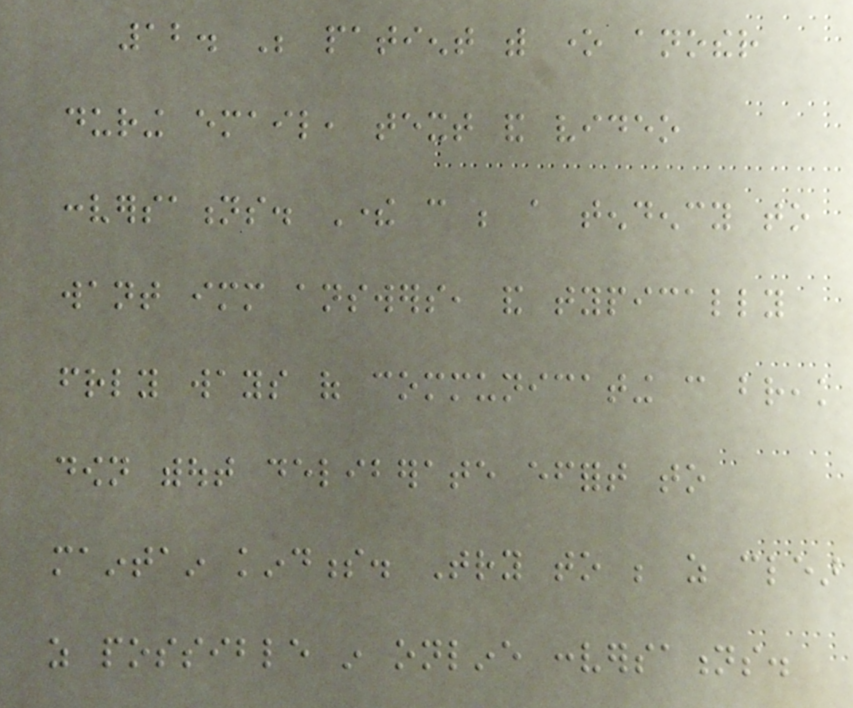12. Be patient with one another
during email, text and video
conversations. There can be a tendency to
want immediate answers, and typically
friendly ways of communicating can break
down without deliberate effort to
maintain kindness. Try to be as clear
as possible in online conversations.
